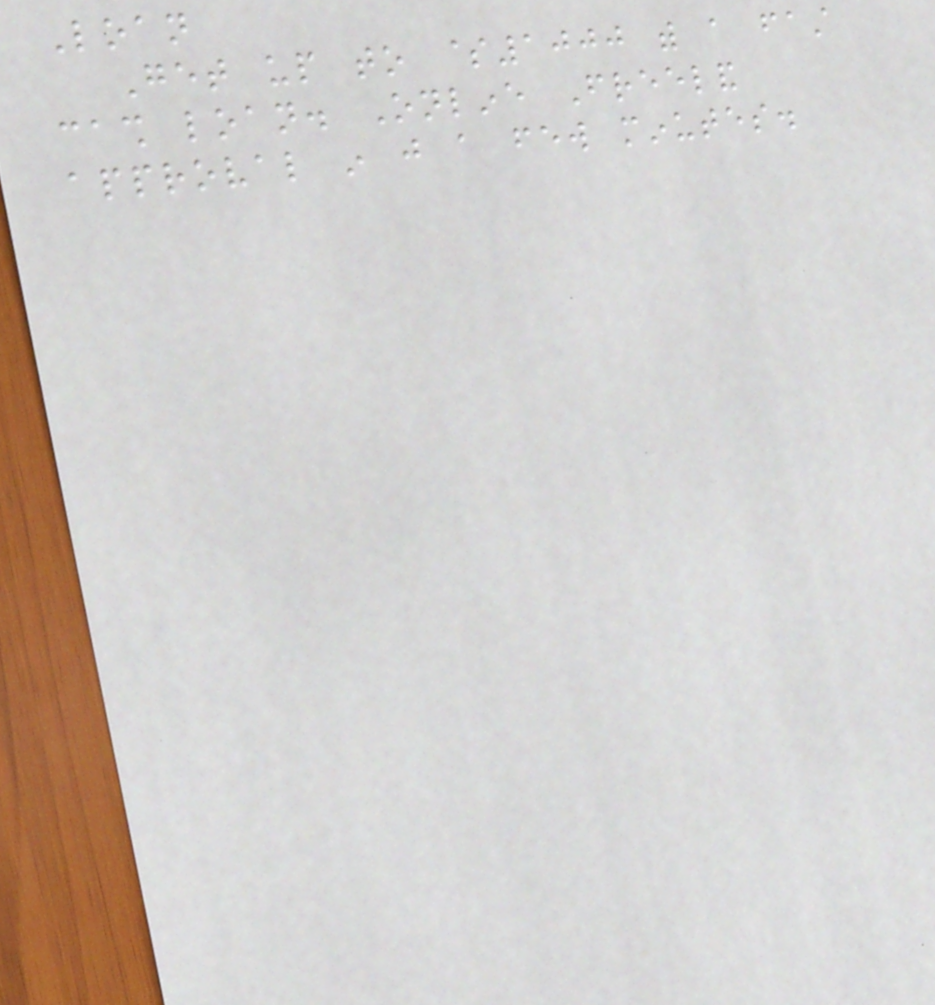Loan
Get up to $1000 with a fast
cash loan. Online Freeland
approval in just a few minutes.
